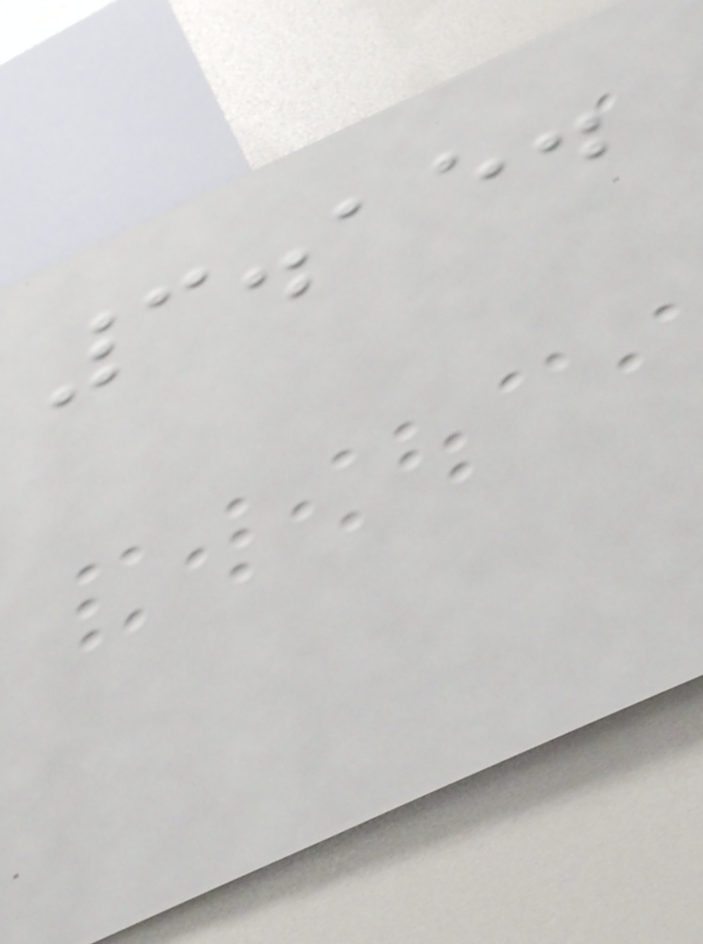3.15.
